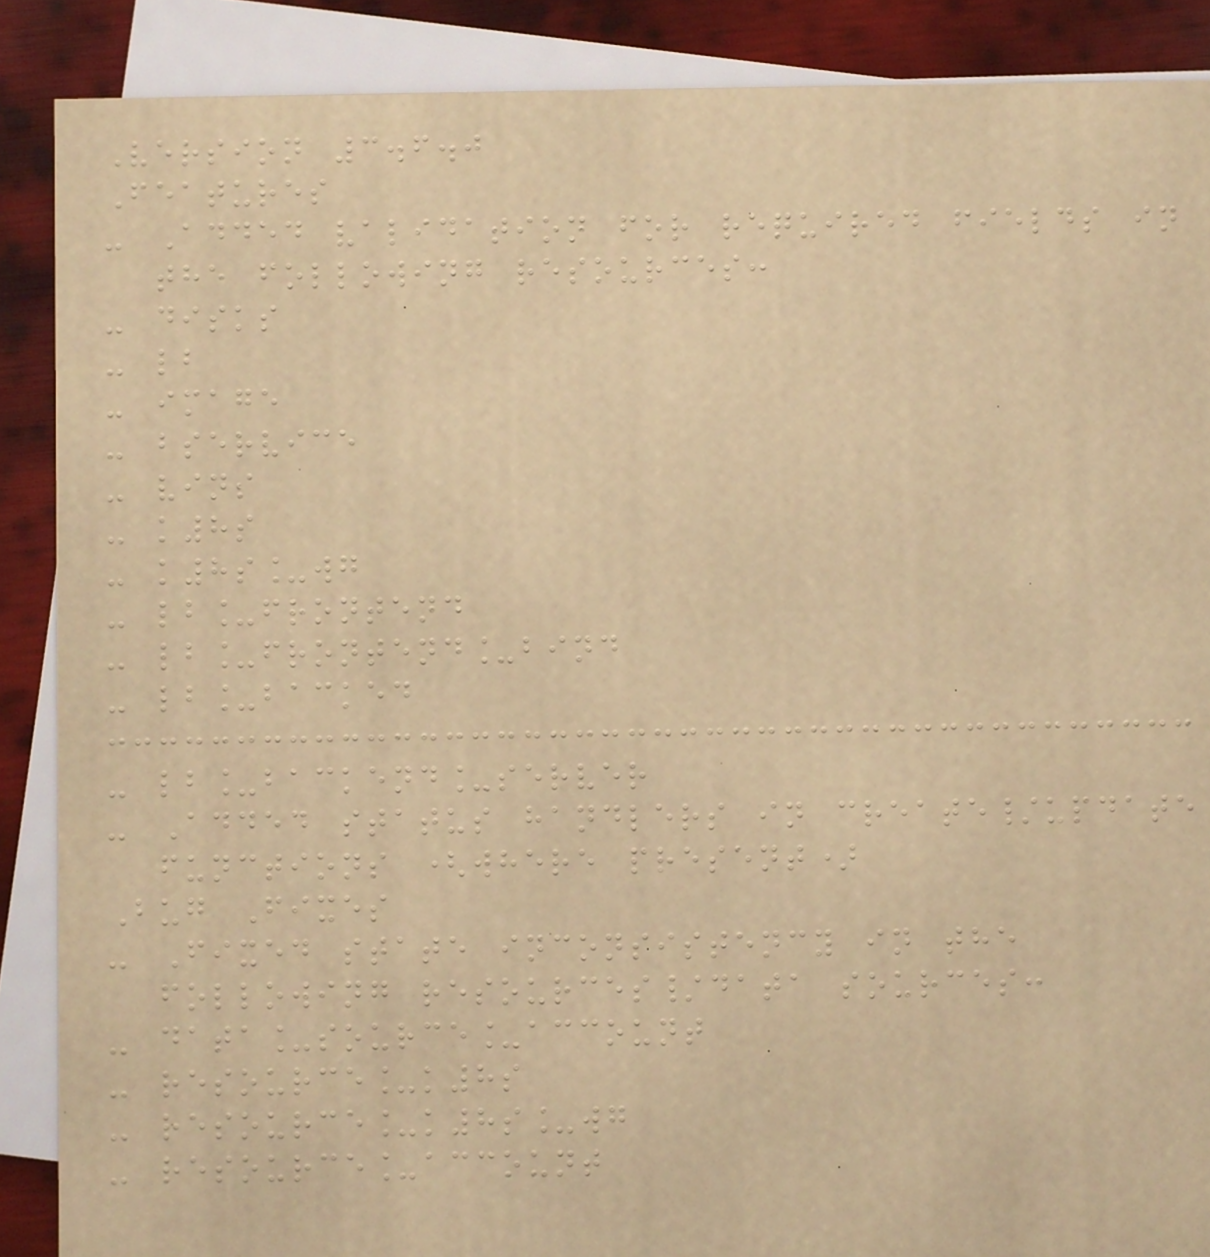Version 3.6.0
Features
- Added validation for required fields in
the following resources:
- disks
- lb
- image
- bservice
- vins
- k8s
- k8s_wg
- lb_frontend
- lb_frontend_bind
- lb_backed
- lb_backend_server
- Added status handlers in create/update
functions (where present)
Bug Fixes
- Fixed state inconsistency in the
following resources/data sources:
- data_source_account
- resource_k8s
- resource_k8s_wg
- resource_account
